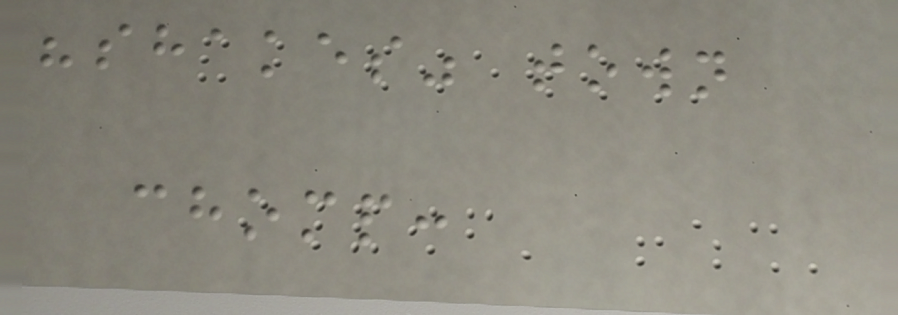"shakes" town
chomp:
